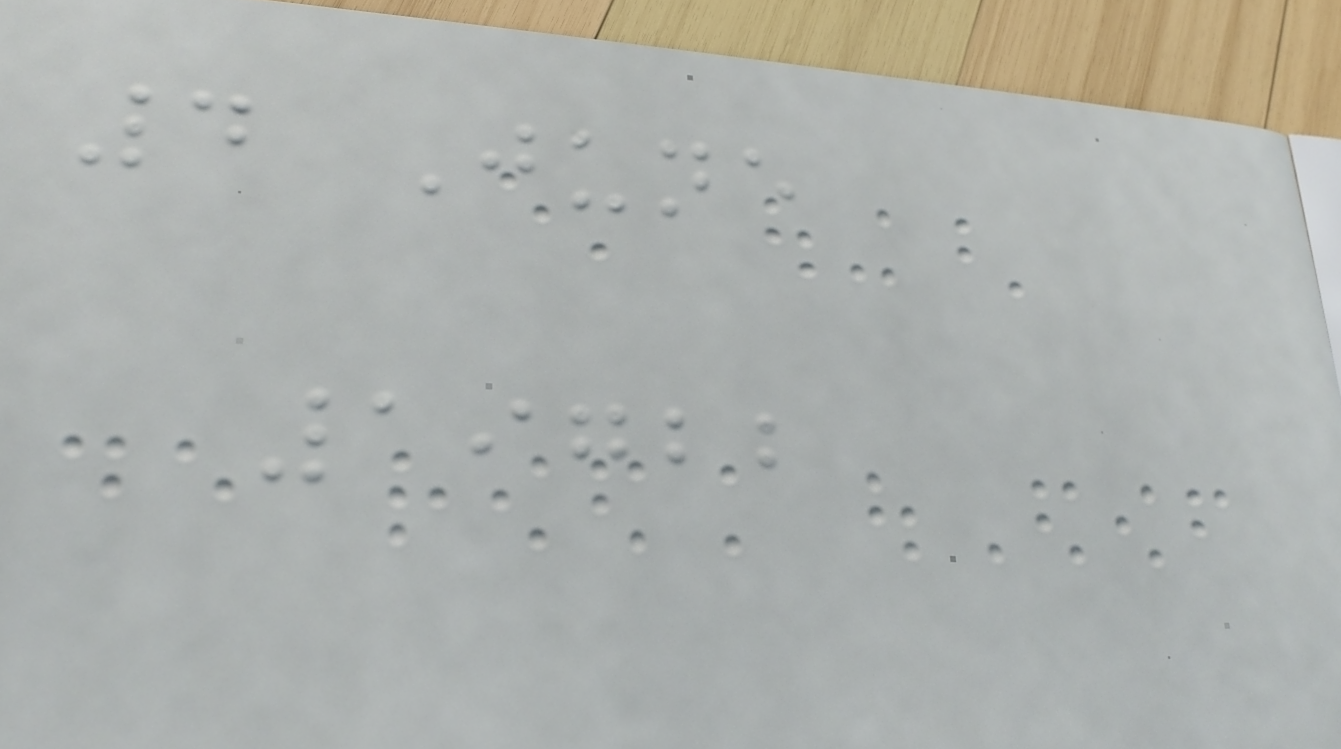4 June
19722
